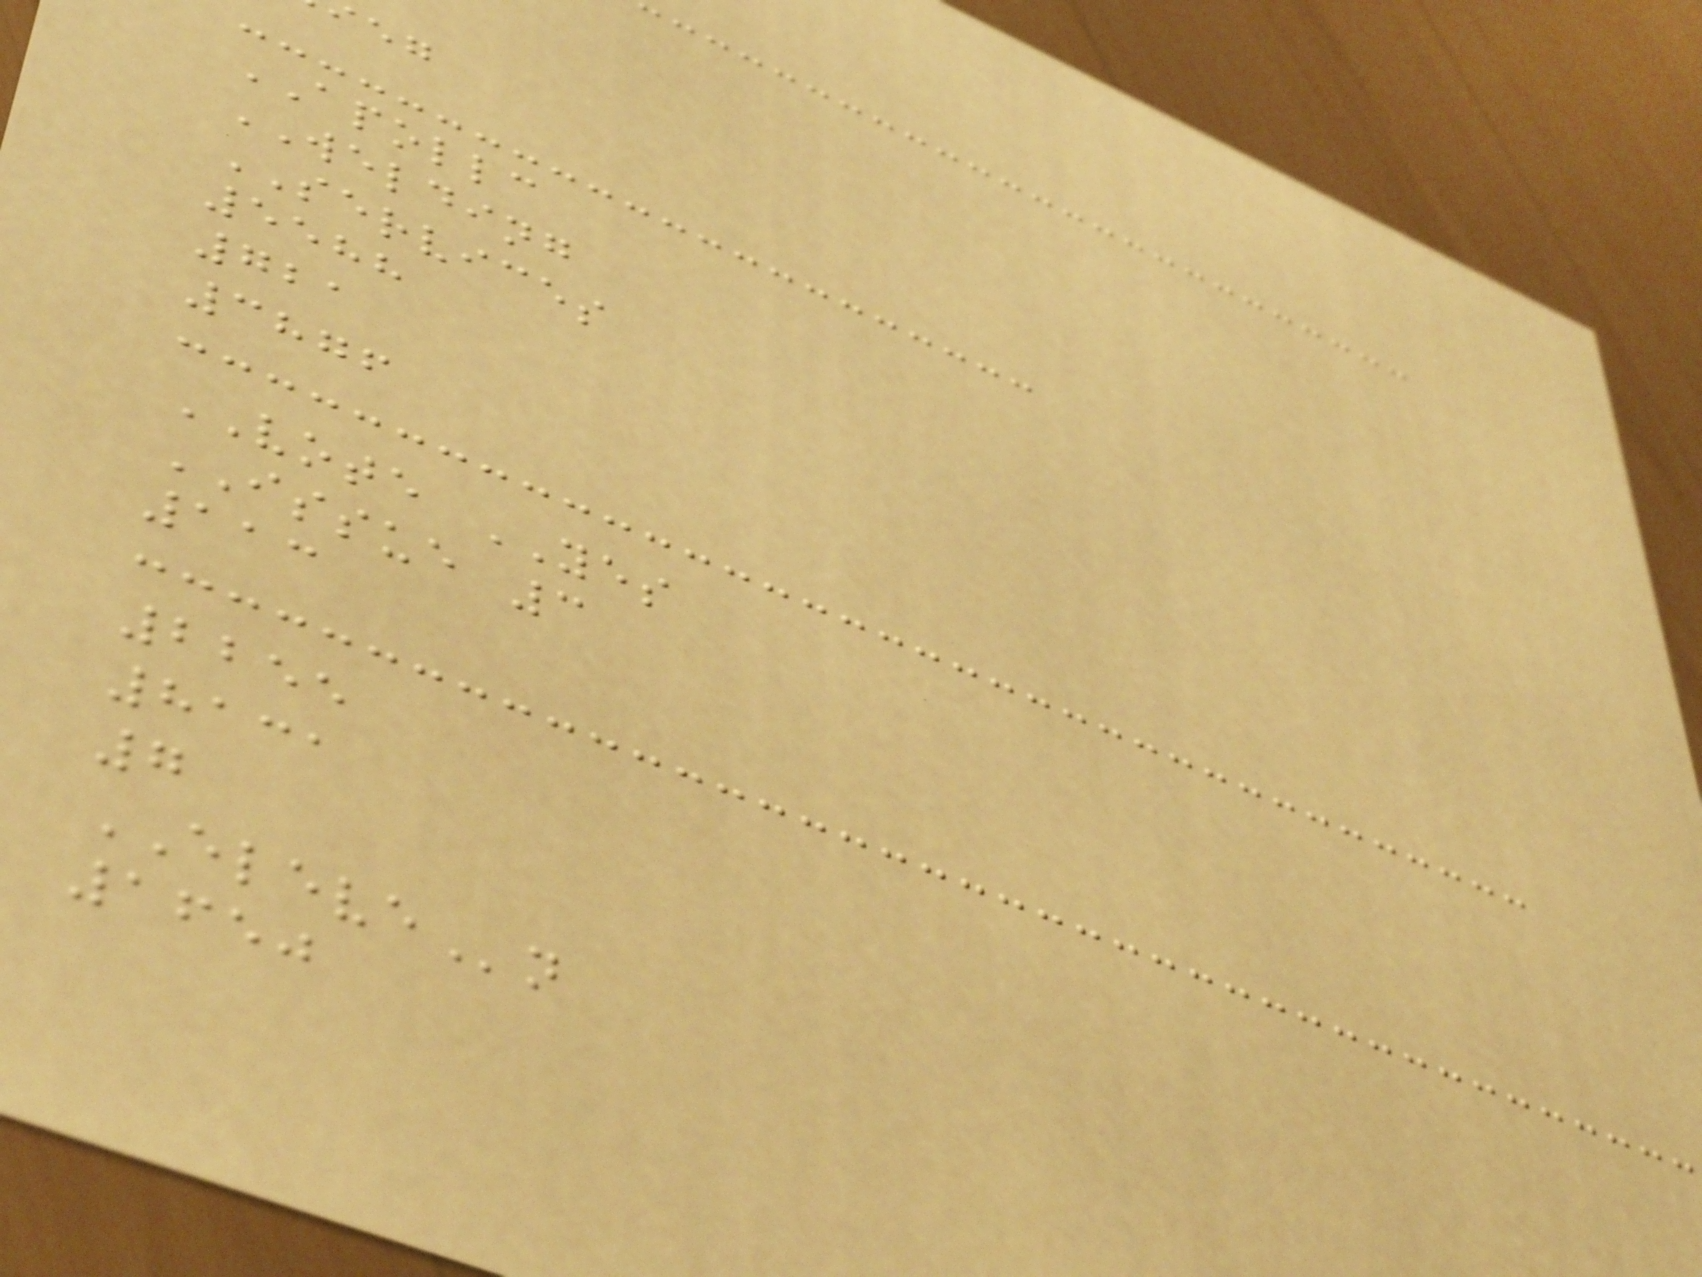APOLLC
WELDING
SERVICES
5588
721
3876
VOTE YES
ISSUE 3
113
2255
8131
7
ELEVEn
1650
